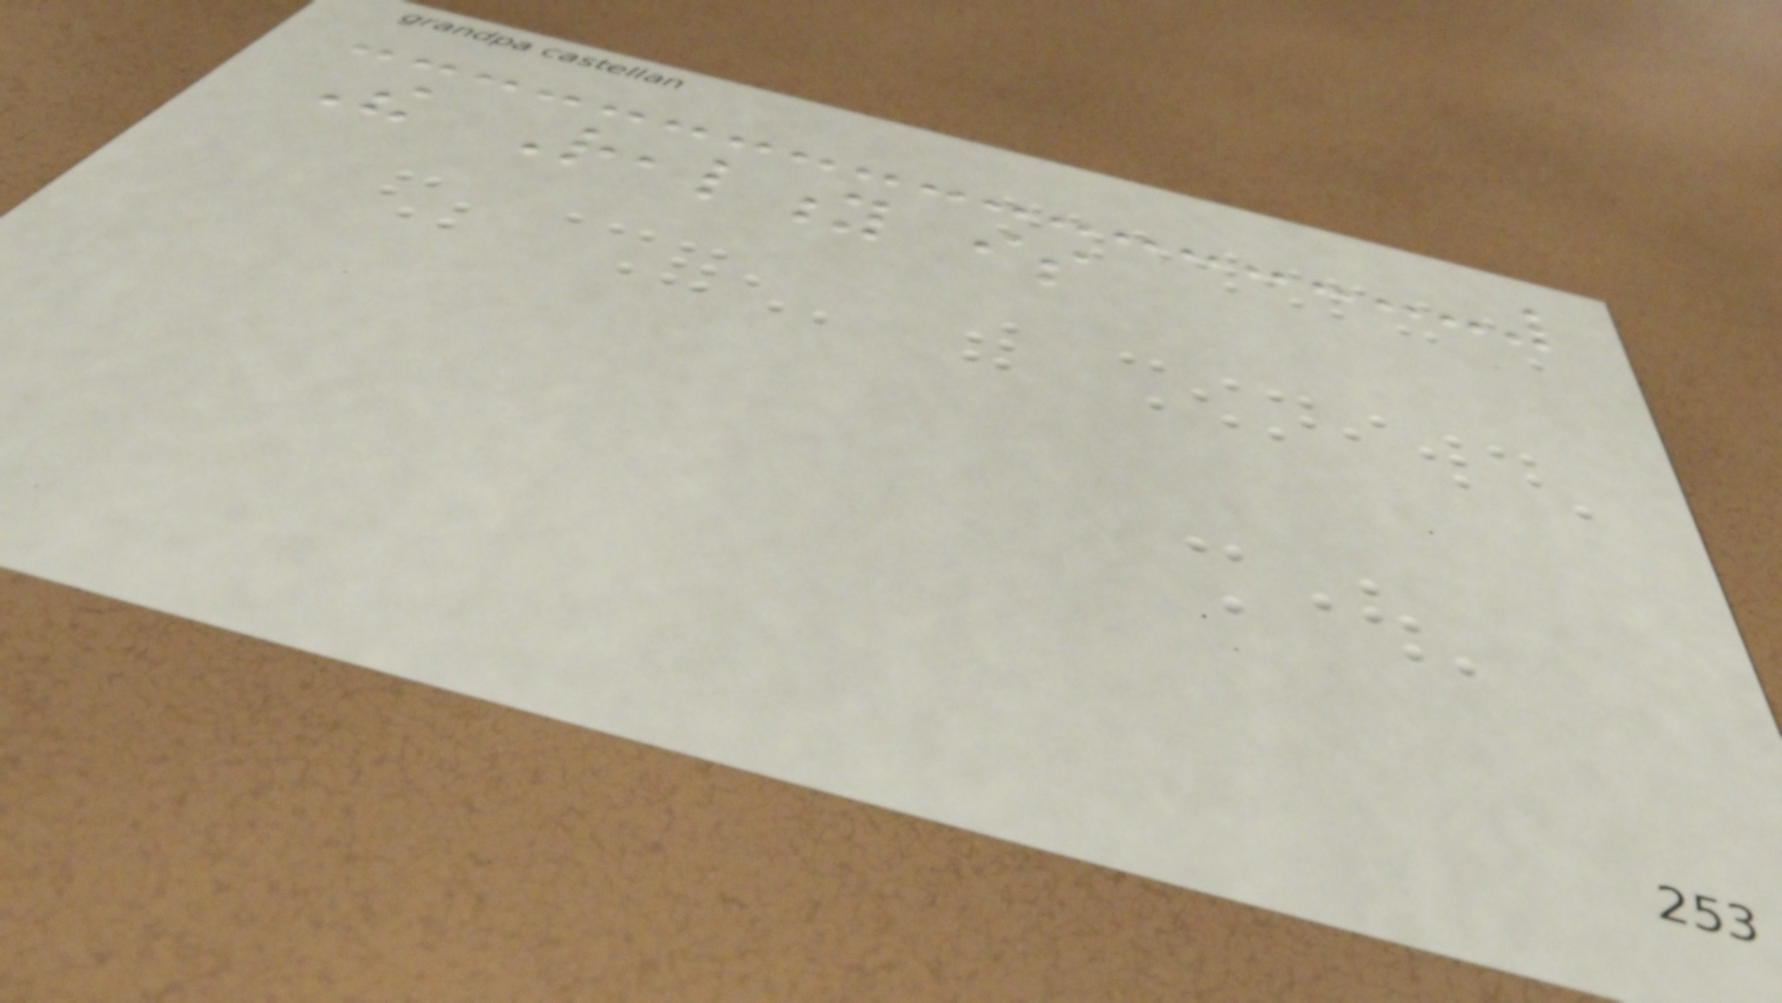The Reality is
